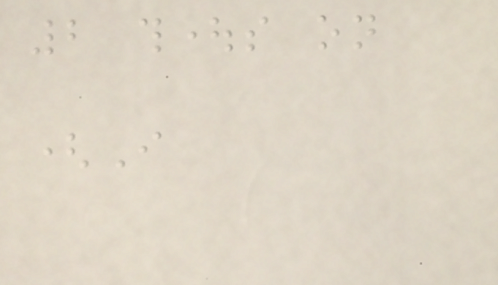2 thoughts on
(I
